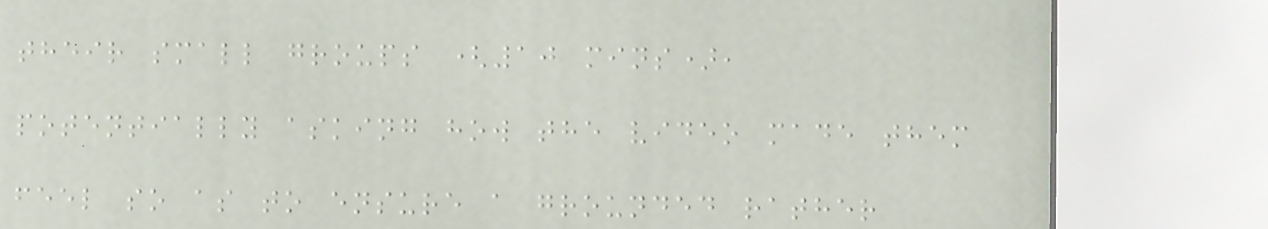their small groups (10 mins),
potentially asking how the video made them
feel so as to ensure a grounded rather
